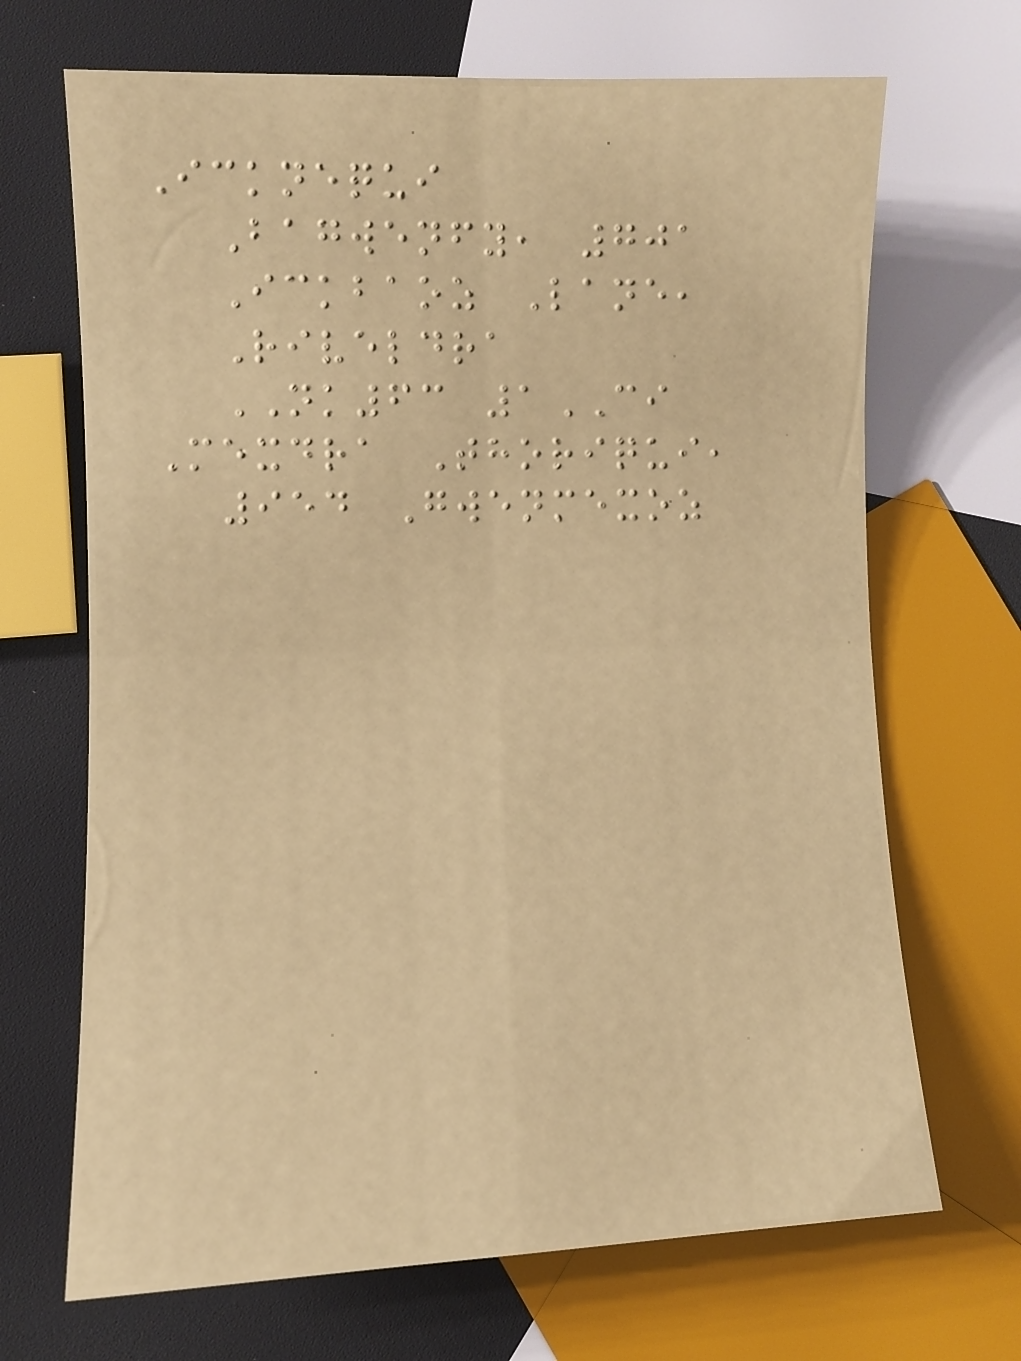Icknequi
Bagwenfy, 701
Ickbaoz Lane,
Riveldra
NK63 1CI
Mexdra Thoriqui,
954 Gwenmexoz
